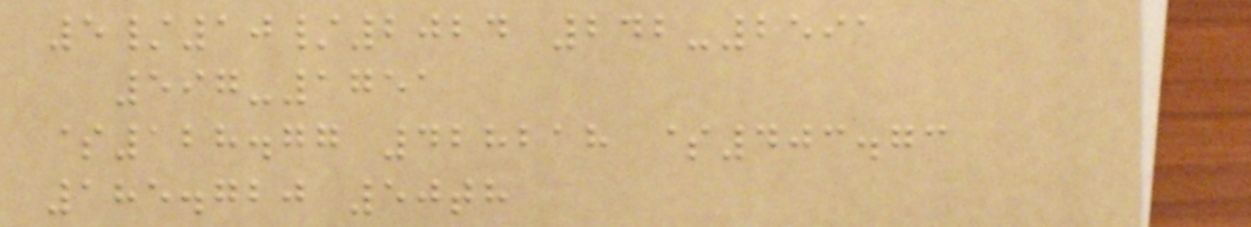5/10/2024 242-2591
597-1751
$128.77 428218 $403.73
185.720 50th
